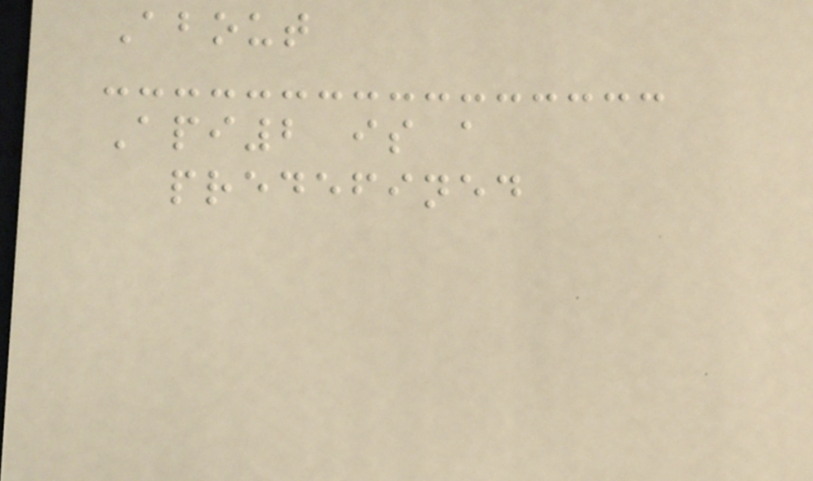About
Api2 is a
predefined
